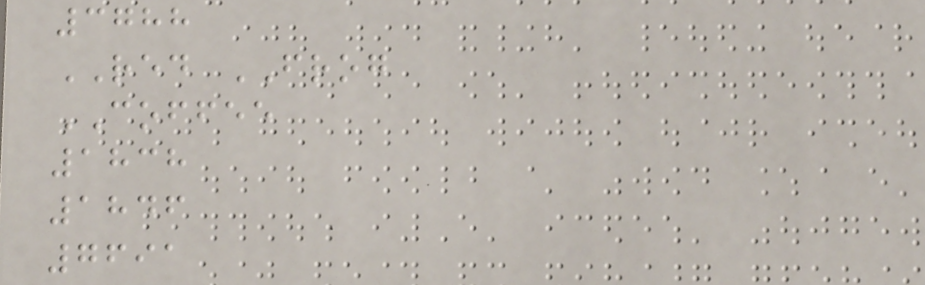3788
RED FROG
COFFEE
1838
1846
7691
